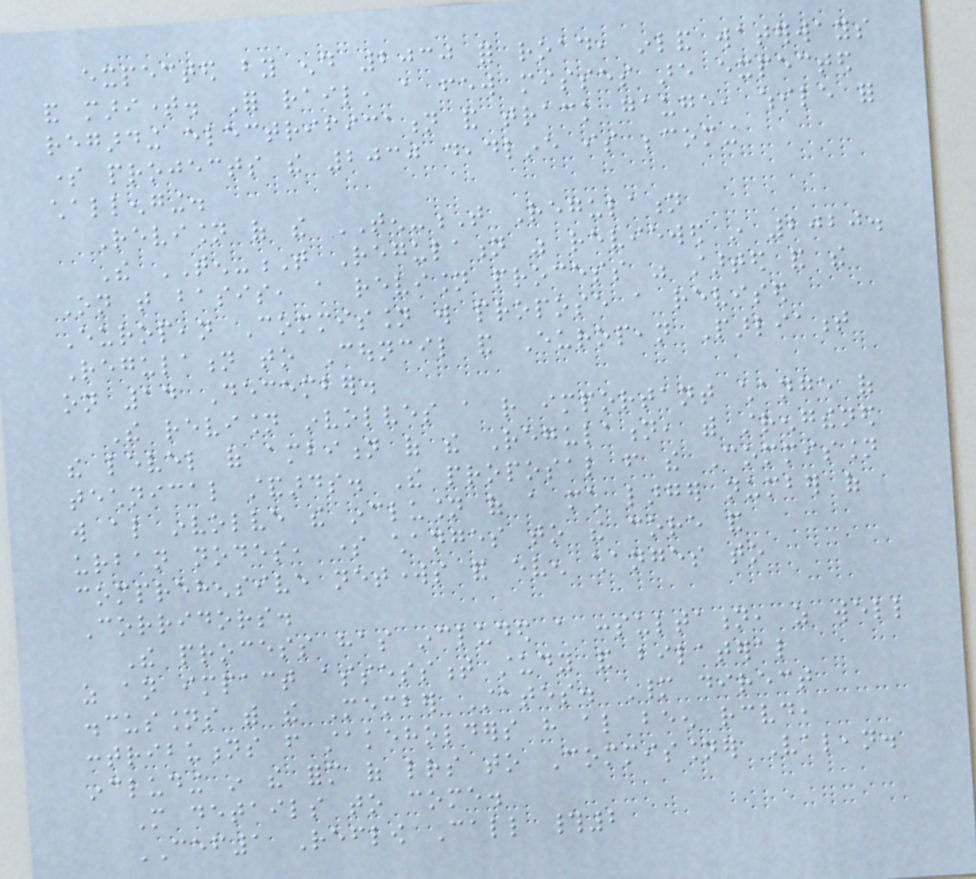expected by end 2030 for road, inland waterways
and maritime. For rail, a few misses are expected
regarding electrification and track gauge, while for
some projects the 2030 deadline is becoming
challenging.
Revision of the TEN-T Regulation
The TEN-T Regulation was reviewed in 2020.
On that basis, a revision process was started and the
European Commission will propose a revised
Regulation to Council and European Parliament
on 14 December.
The revision involves a rather important change of
the level of ambition of the Regulation, with strengthened
technical standards. The proposal from the Commission
will also involve the inclusion of a much larger number of
urban nodes, some changes to the core and
comprehensive networks and even changes to
Corridors.
The process has included a consultation, as well
as an impact assessment study and bilateral
discussions with the Member States. Many direct
contributions from stakeholders have also been received,
including in the form of letters to Commissioner Valean.
More details to come.
CEF1 Reflow Call #2
